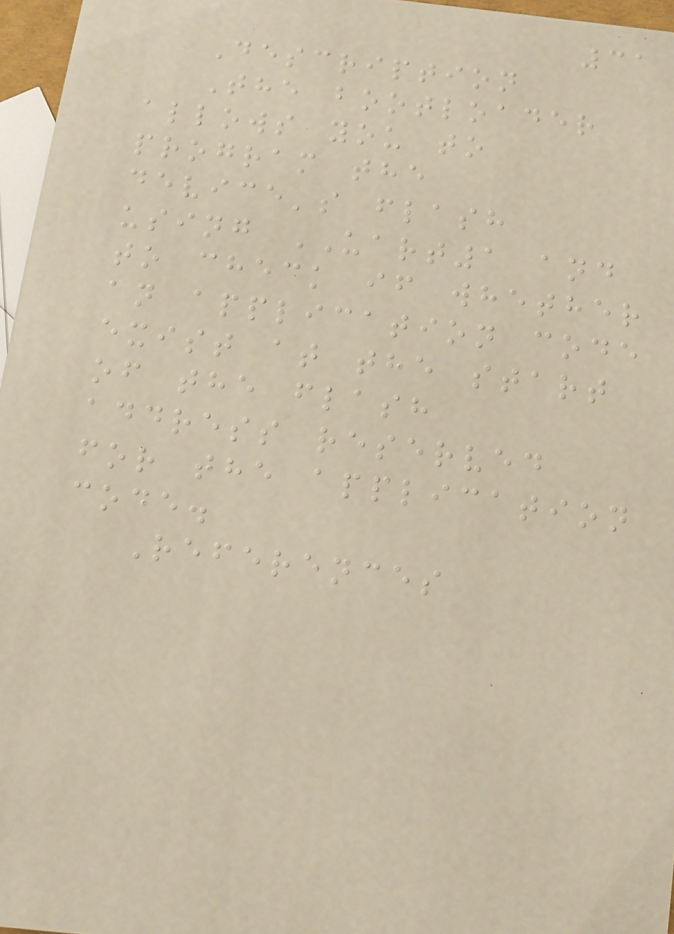31
Description
The bootloader
allows you to
program the
device's flash
using UART1 and
to check if whether
an application code
exist at the start
of the flash
address reserved
for the application
code.
References
